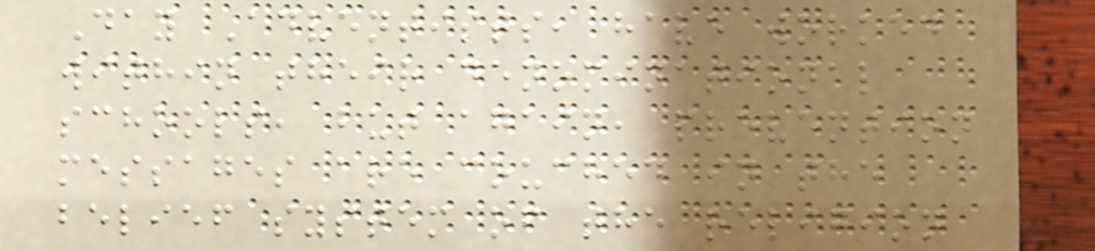Day Adventists, have worked
within their denominational
schools, but again, prevention
messages are couched in the
belief system of the religion
